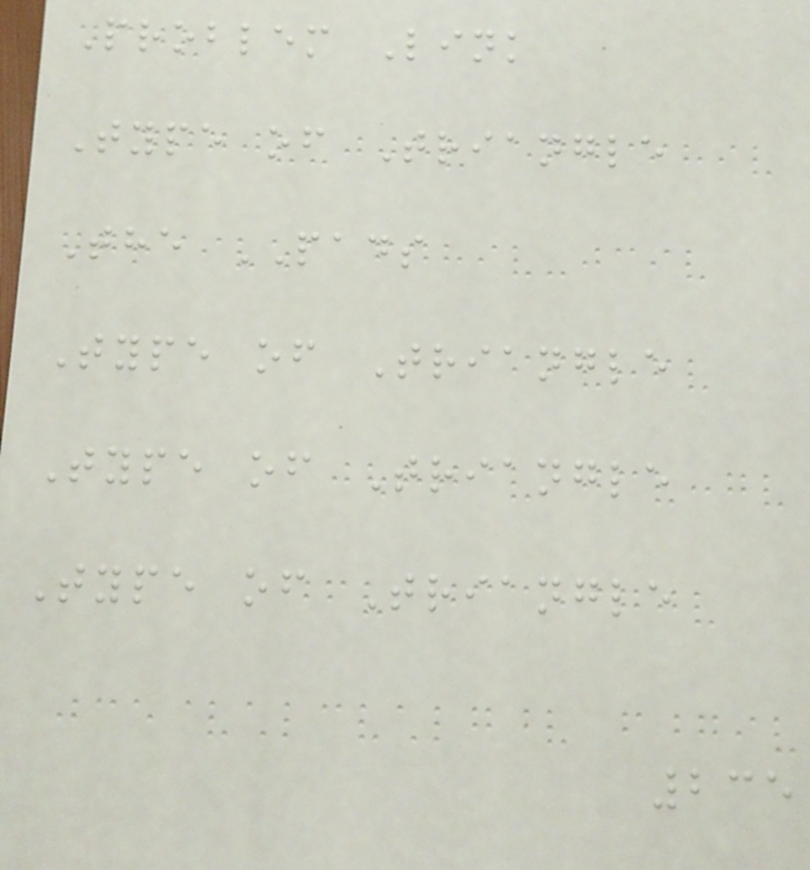Problem Link
Type of Triangle
The PADS
Type of Triangle
Type of Triangle
Type of Triangle
235
